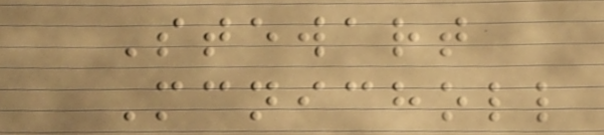Stewart
Mcnicholl
